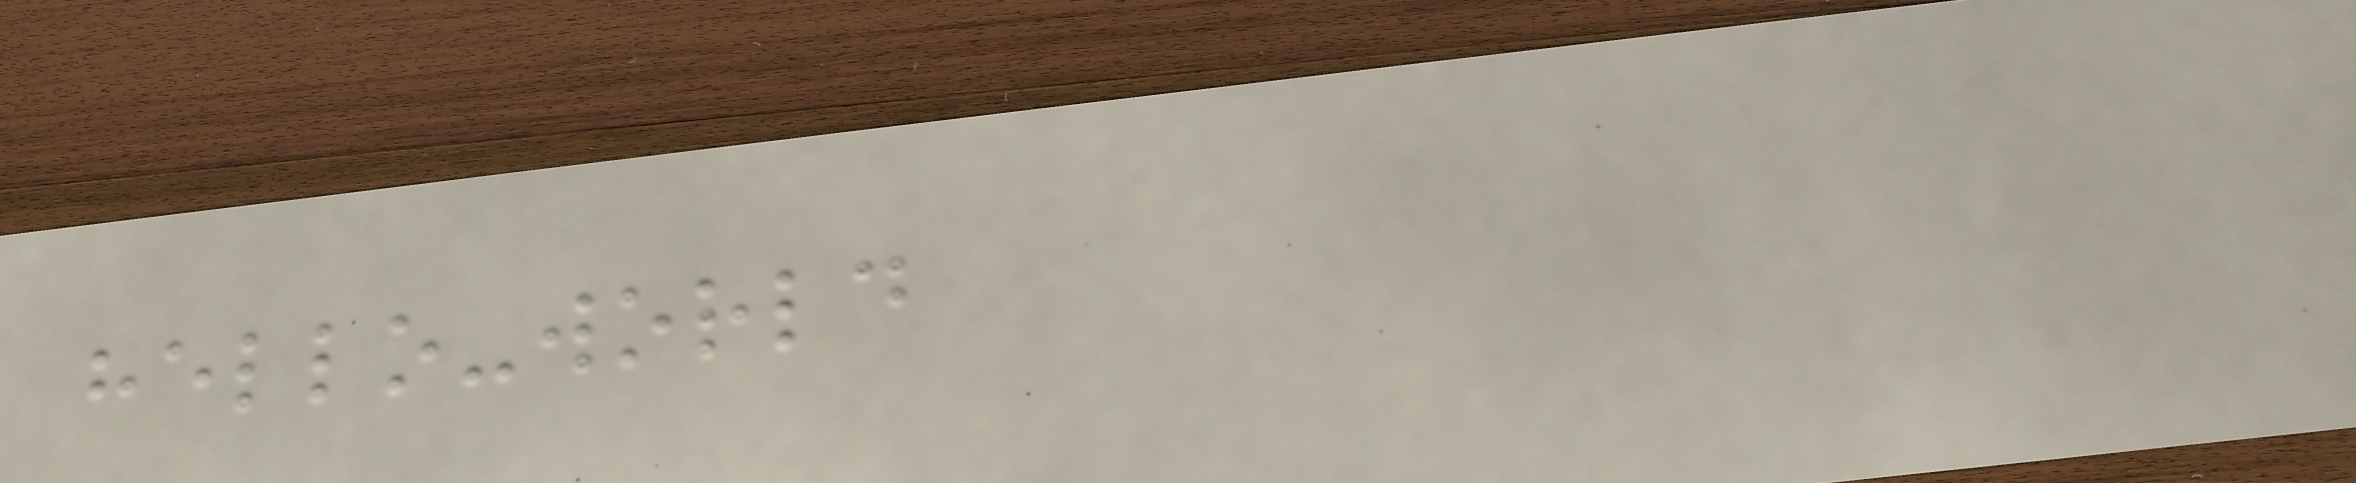hello-world
